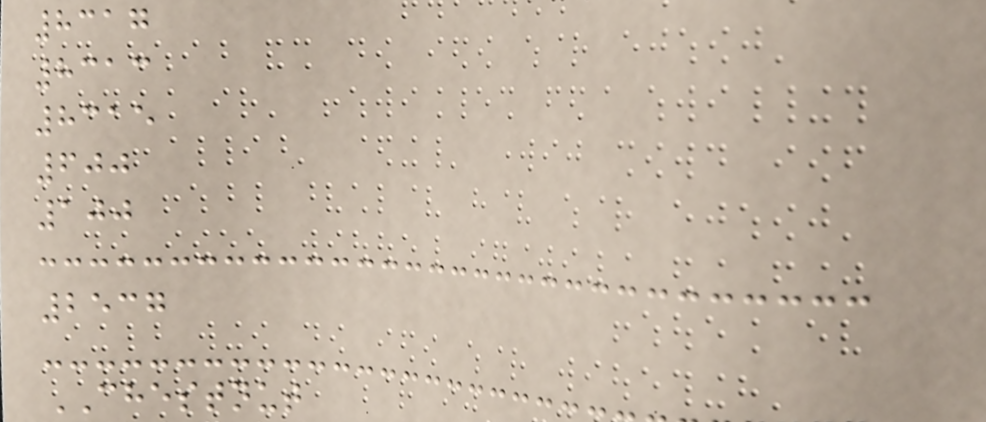8317
8313
8315
600
100
2537
CHESTNUT
